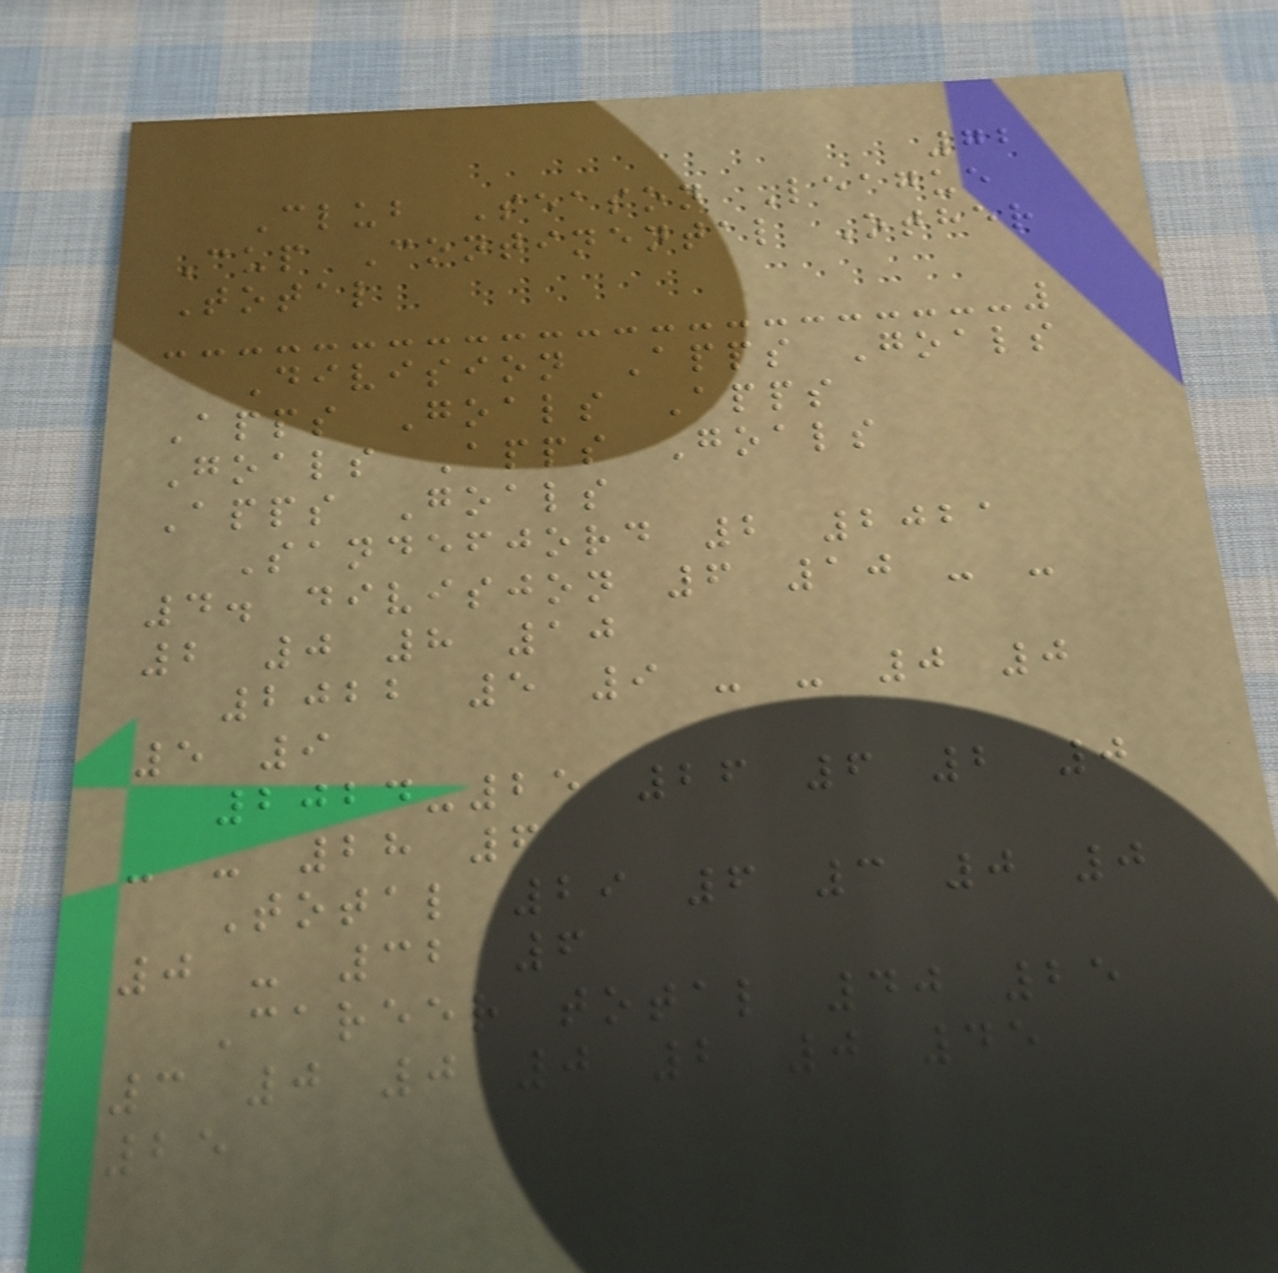72
Club Season League
Cup Continental Other
Total
Division Apps Goals
Apps Goals Apps
Goals Apps Goals
Apps Goals
Sandefjord 2 2021
4. divisjon 6 10 - -
2 0 8 10
2022 5 9 - - 0 0
5 9
2024-25 26 6 2 0
- - 28 6
Total 29 6 3 0 0
0 - 32 6
Career total 40 25
3 0 0 0 2 0 45
25
